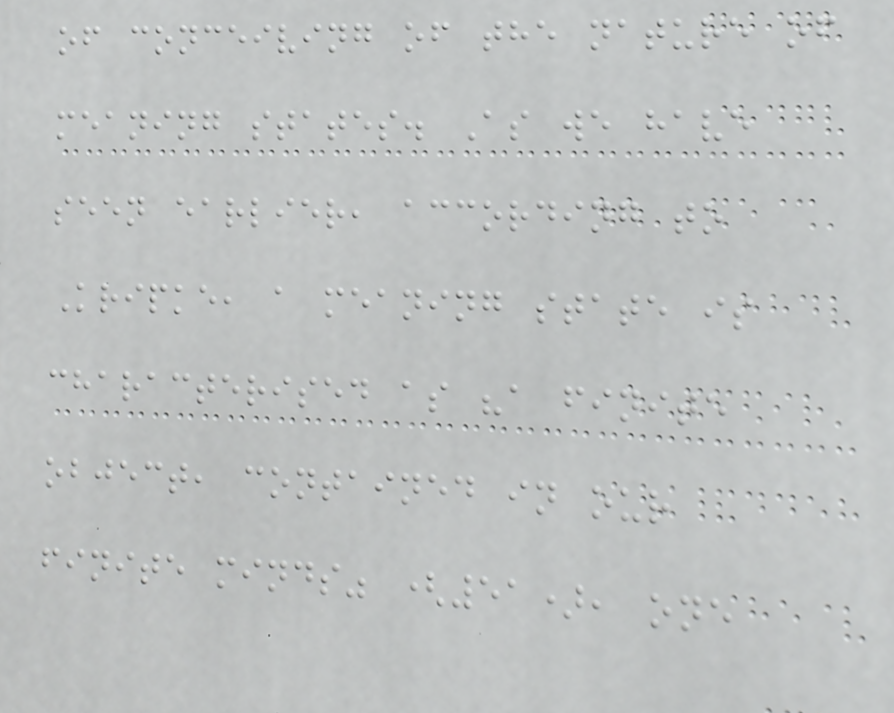of conceiving of the nature of
meaning states. As we have
seen earlier, according to
Kripke, a meaning state is
characterised as "a finite
object, contained in our
finite minds" (51), one
